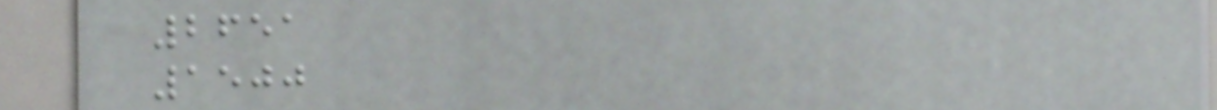2651
1500
